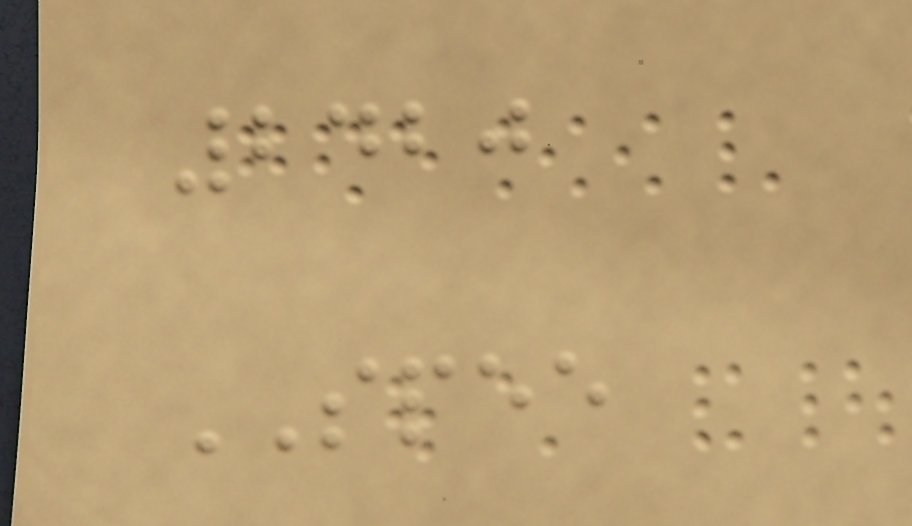2420
SPEE
